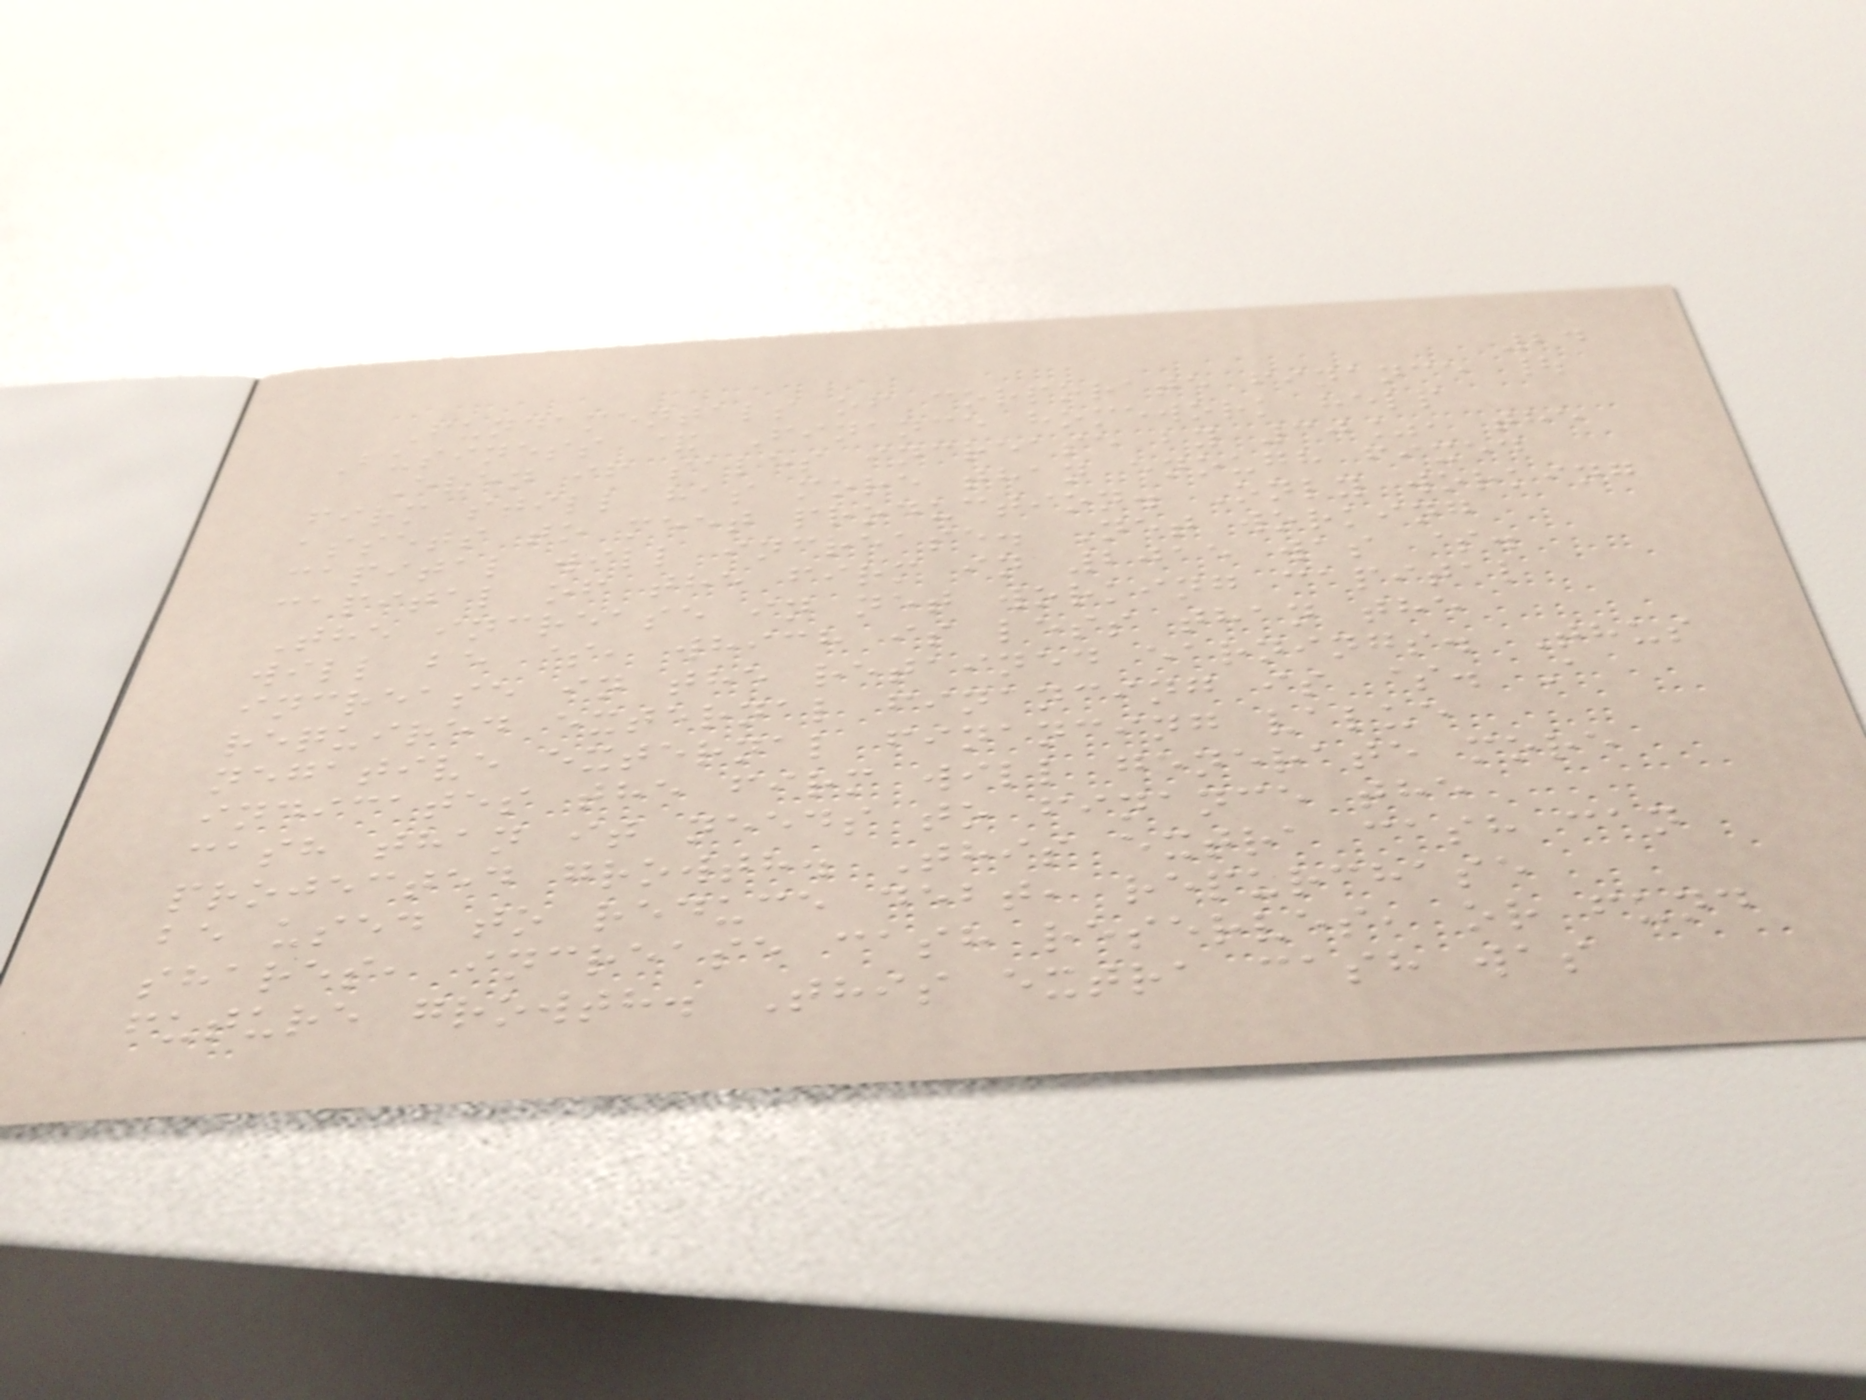24
Fundamentals of corporate finance |
Business & Finance homework help
Even if sales increase by 30%, the
firm still has more than enough fixed
assets to meet production. Only working
capital will increase. Net working
capital of the firm in 2015 was $.
The increase in net working capital
will be $, which is less than the
increase in the retained earnings. Thus
required external financing is $. A
negative external financing value
indicates the firm will generate more
cash than it needs to finance the
projected growth. This extra cash can
be used to reduce debt, repurchase
shares, increase cash reserves, or fund
future growth. This extra cash was
